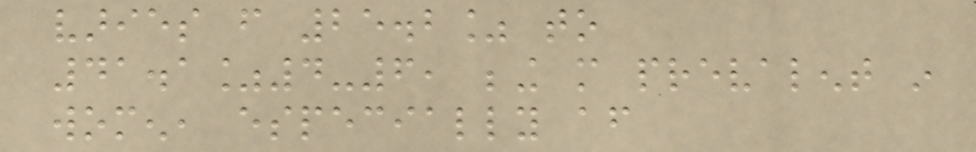varies from 25.2% to
41.1%4-6, being more prevalent in
women, especially after
